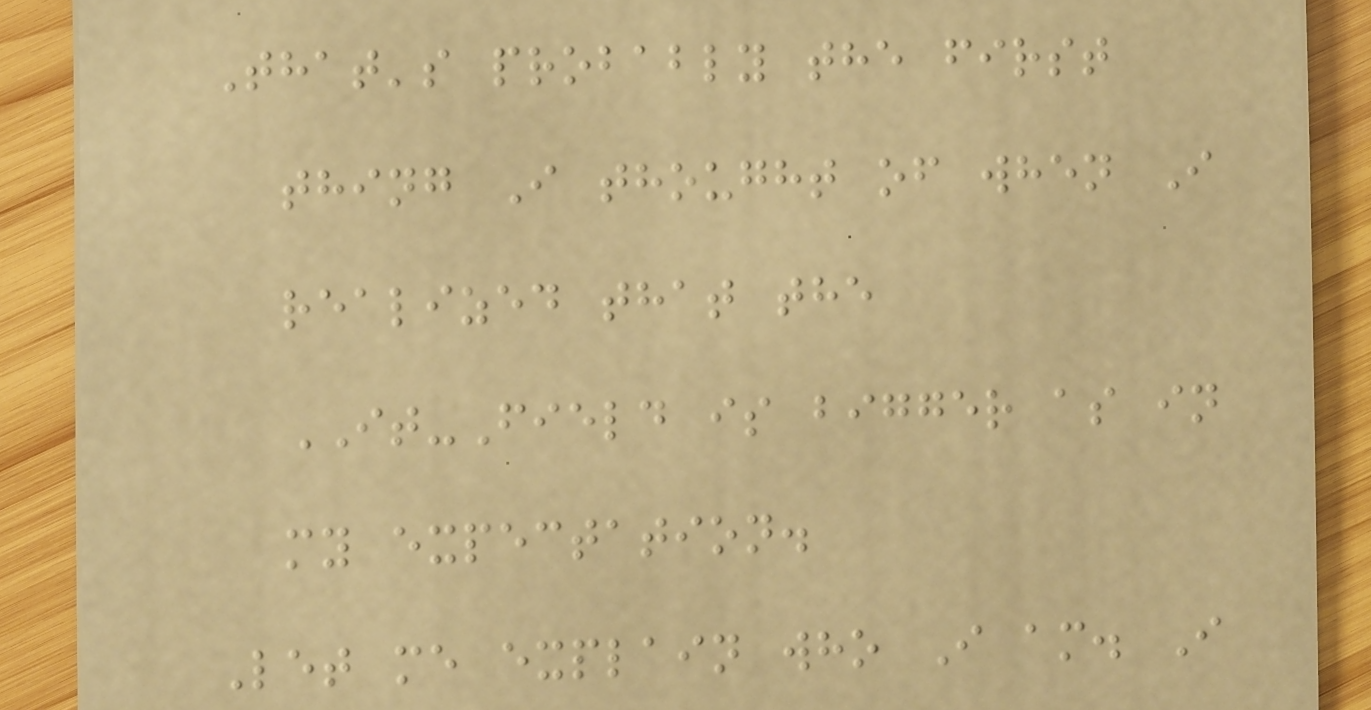That's probably the first
thing I thought of when I
realized that the
IT-Field is bigger as in
my expectation.
Let me explain who I am. I
